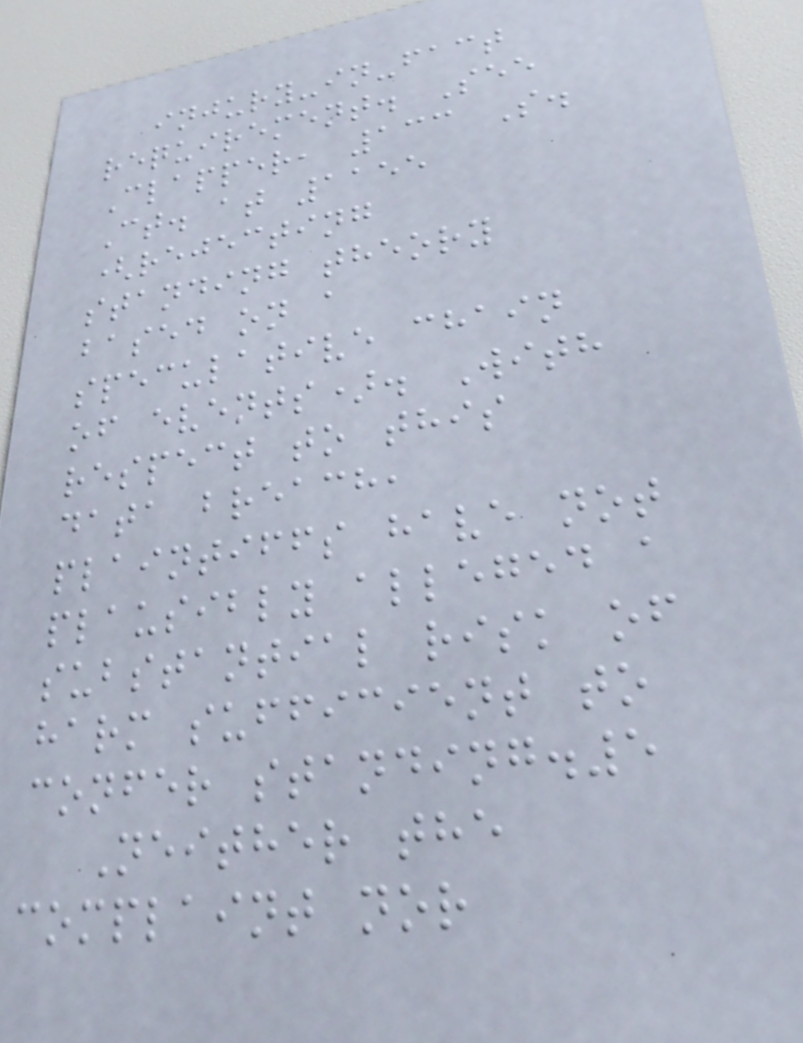injury-in-fact
requirement. See
Clapper, 133 S.
Ct. at 1155
(rejecting
standing theory
based on a
speculative chain
of events). With
respect to this
data breach,
plaintiffs have not
plausibly alleged a
substantial risk of
harm sufficient to
confer standing.5
Neither the
complaint nor
